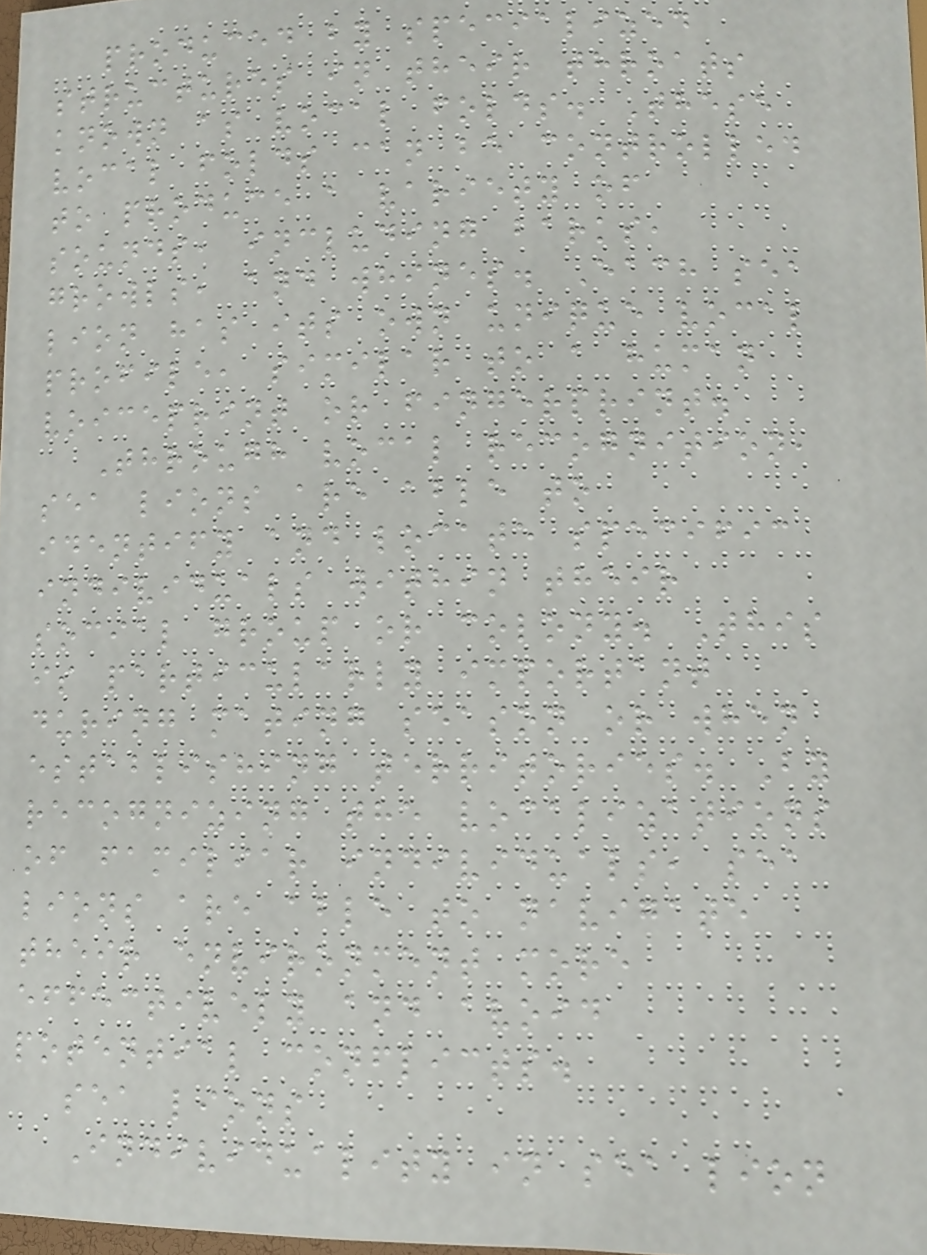produced by specialized
structures in their throats
known as vocal folds. These
vocal folds can be controlled
to produce a variety of
sounds, including barks,
growls, and whines. Each sea
lion has its own unique vocal
profile, similar to a human
voiceprint or fingerprint.
Through vocal recognition,
sea lions are able to
identify and locate specific
individuals within their
social group or colony. This
is particularly important
during mating season or when
establishing territories. By
recognizing the vocalizations
of familiar individuals, sea
lions are able to navigate
their environment more
effectively and avoid
potential conflicts.
sea lions
Individuality in sea lion
